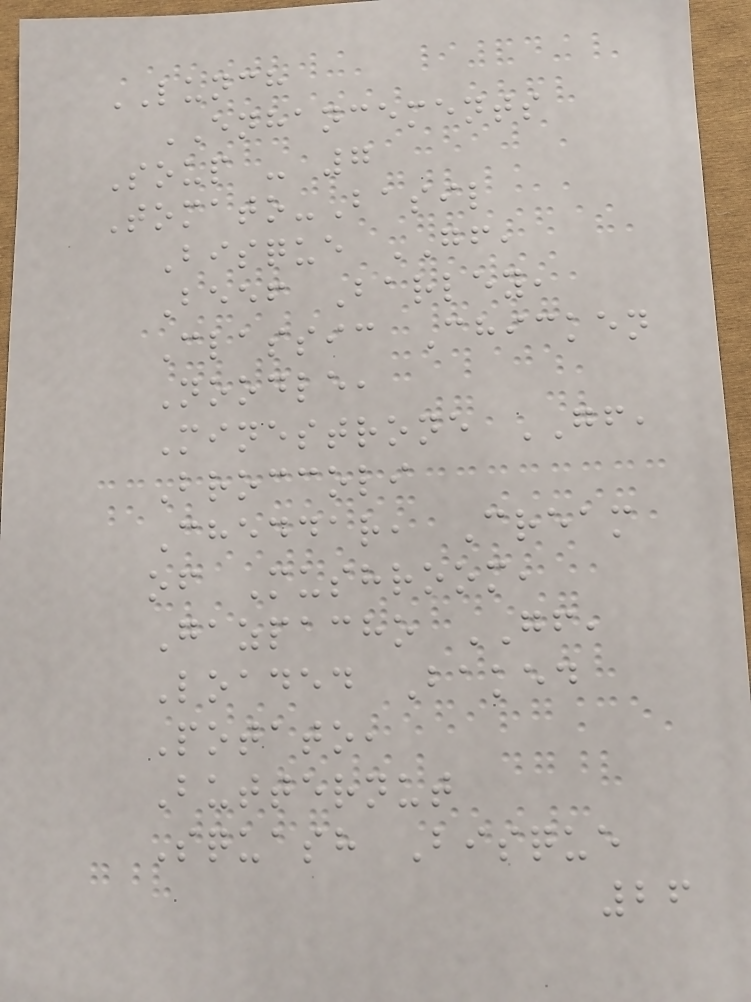LUNCH
ENHANCEMENTS
Soup - 7
Tomato-Basil
Bisque GF,
Beef Barley,
Classic Chicken
Noodle,
Minestrone GF,
Broccoli
Cheddar, Cream
of Mushroom,
Gazpacho GF,
Loaded Baked
Potato,
Butternut
Squash Bisque
26
